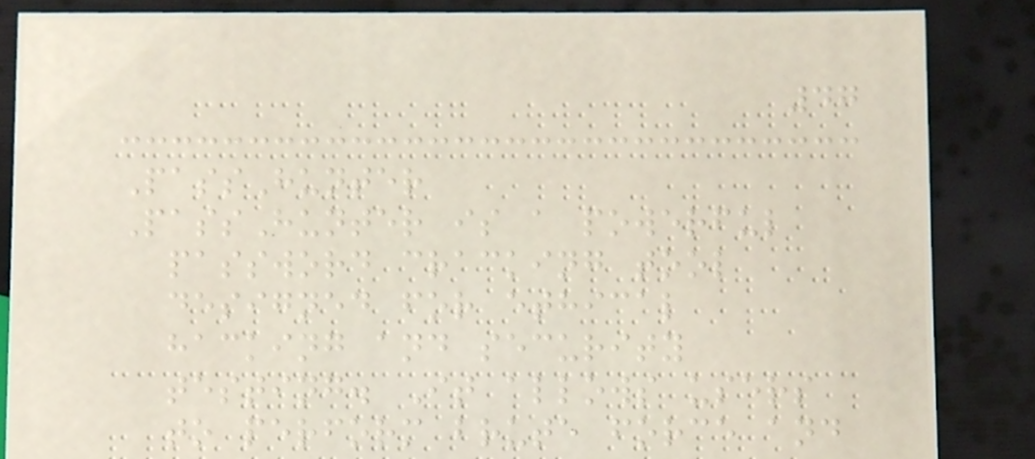47
PassHunter
PassHunter is a powerful
password cracking tool
designed for ethical
hacking and security
testing. It allows users
to perform brute force and
